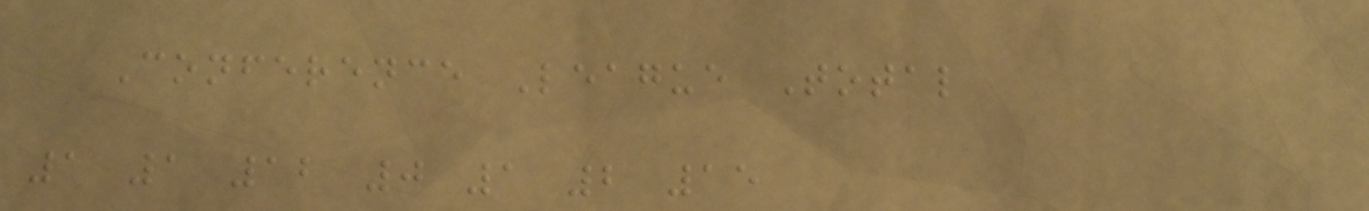Conference League Total
1 1 12 0 1 2 15
